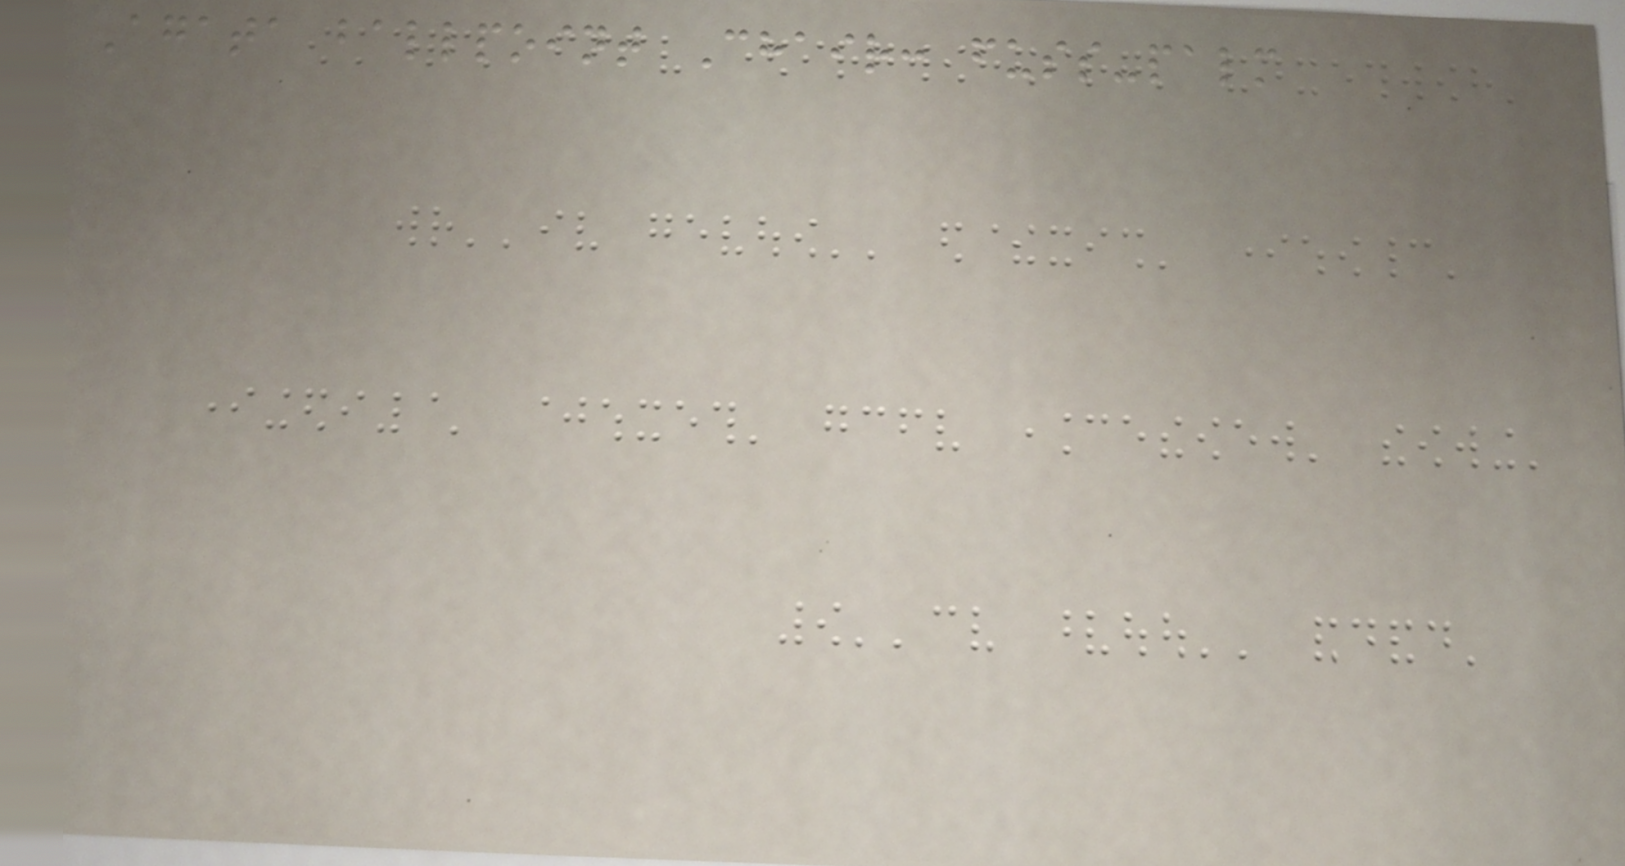Agata ballpoint Chair: fuss-palm
